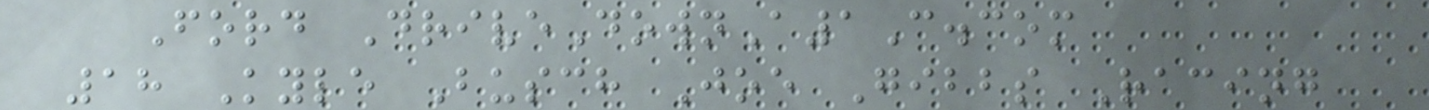Ford DriveDownA1C.com
18 Kyle Busch Joe Gibbs Racing
